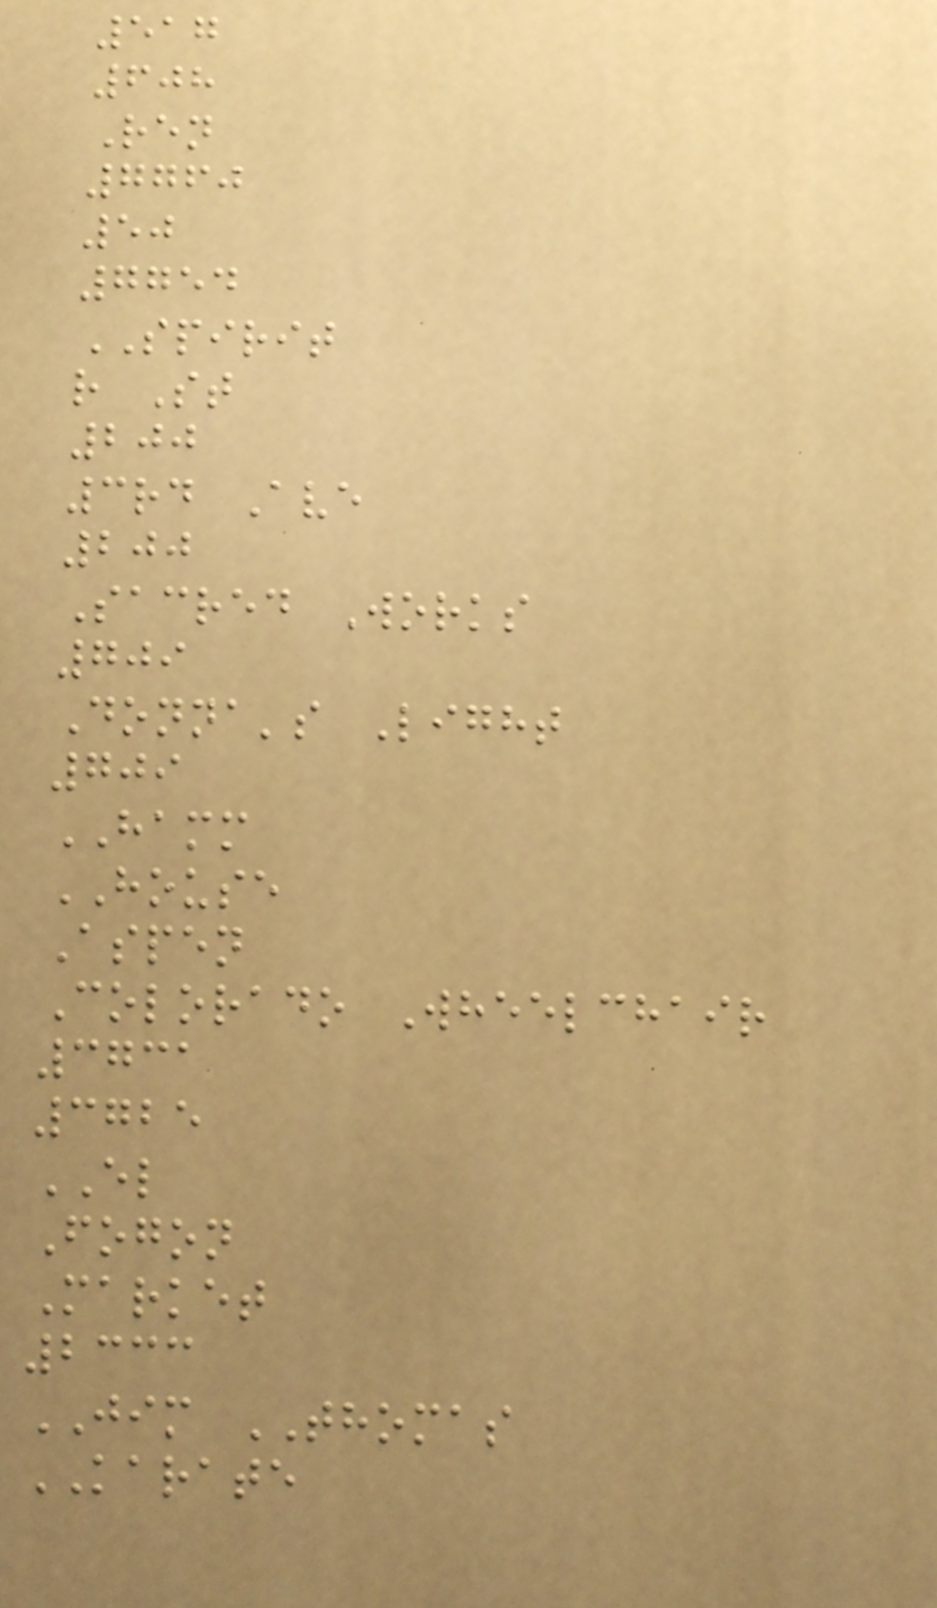517
608
Ren
7760
50
7754
SPIRIT
r St
200
3rd Ave
200
Sacred Works
709
Donna's Light
709
HAMM
HOUSE
Aspen
Colorado Wheelchair
3731
3725
EL
Fogon
Market
2333
JIM THOMAS
KARATE
